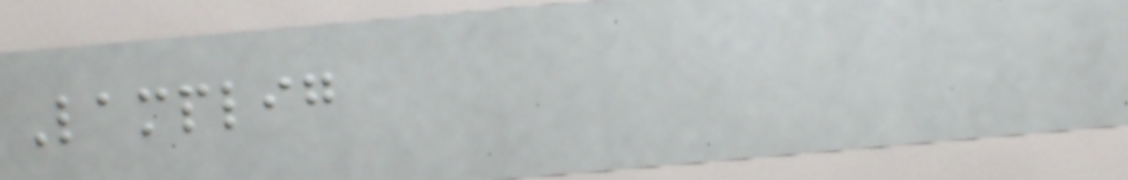Lamplig
